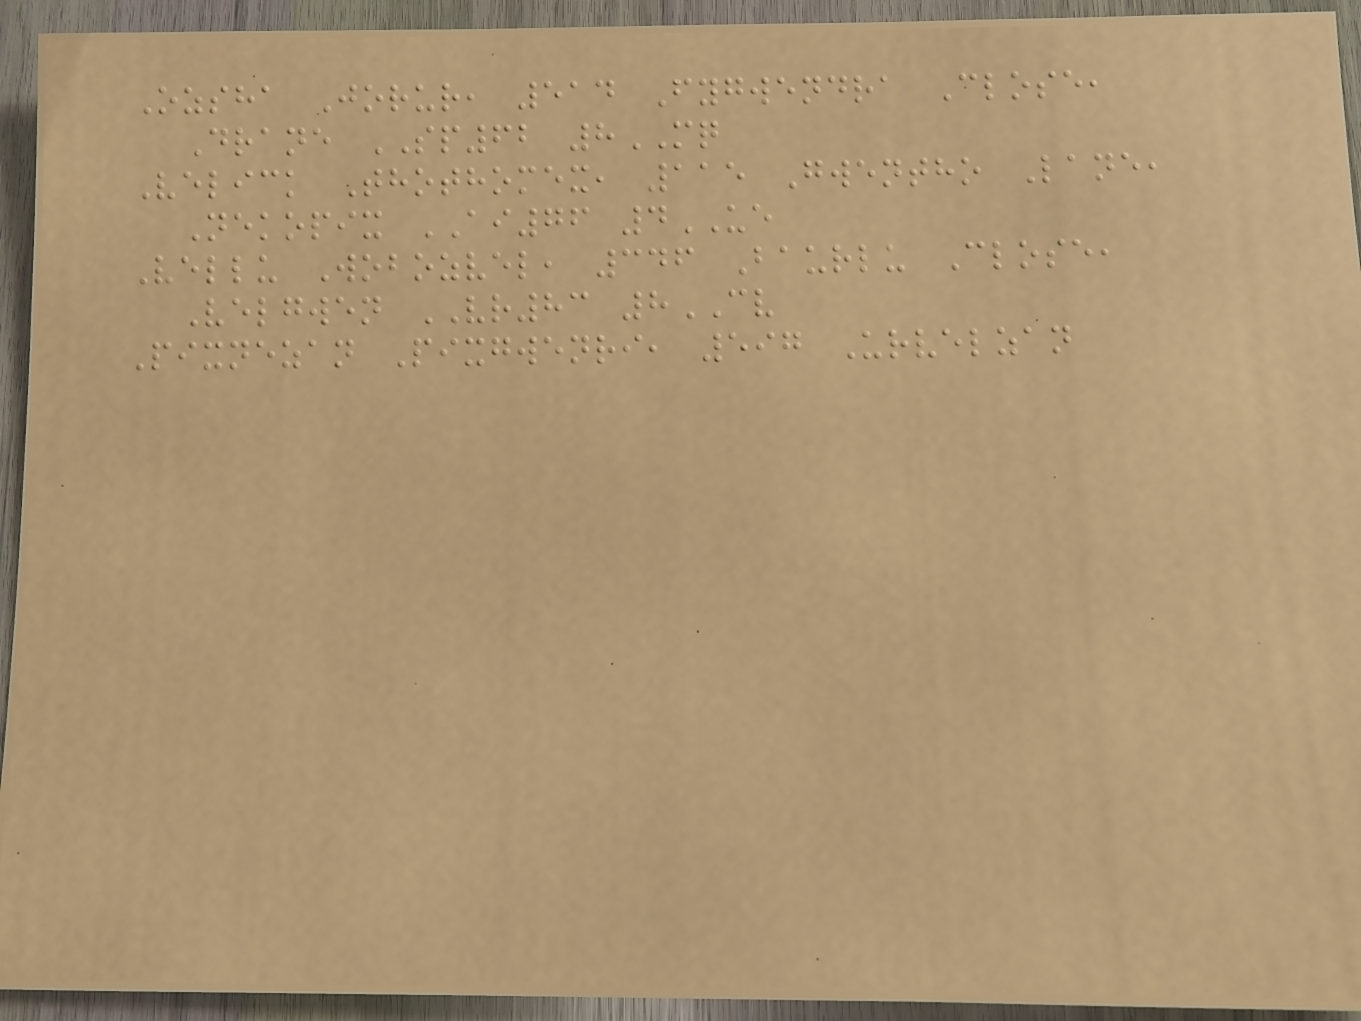Ozsha Jorur, 514 Fygwendra Close,
Drane SP62 8MQ
Velick Thothomex, 115 Gwentho Lane,
Nekopix AI76 4UE
Vellu Wobozvel, 346 Baurlu Close,
Velgwen VR83 8CV
Pixnezan Pixgwenri, 597 Urvelzan
